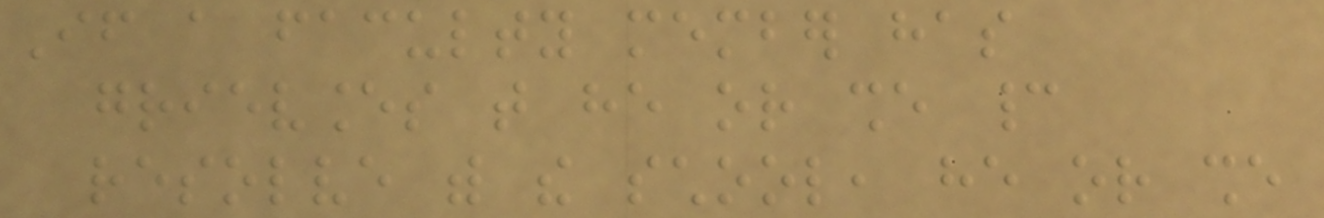If a faculty member has
grievances that he or she cannot
resolve with the school, he or she
